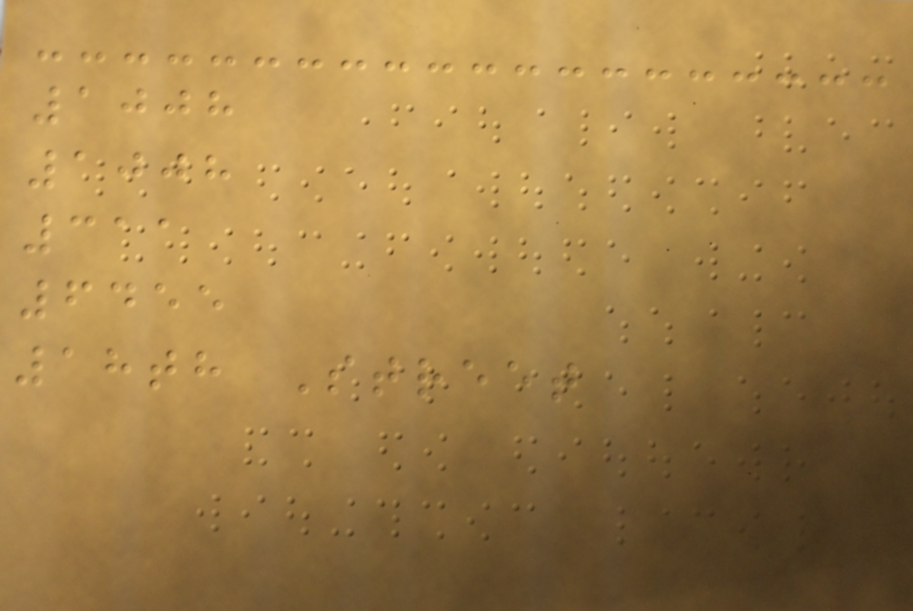1008
1008
311
6455
18th Street
